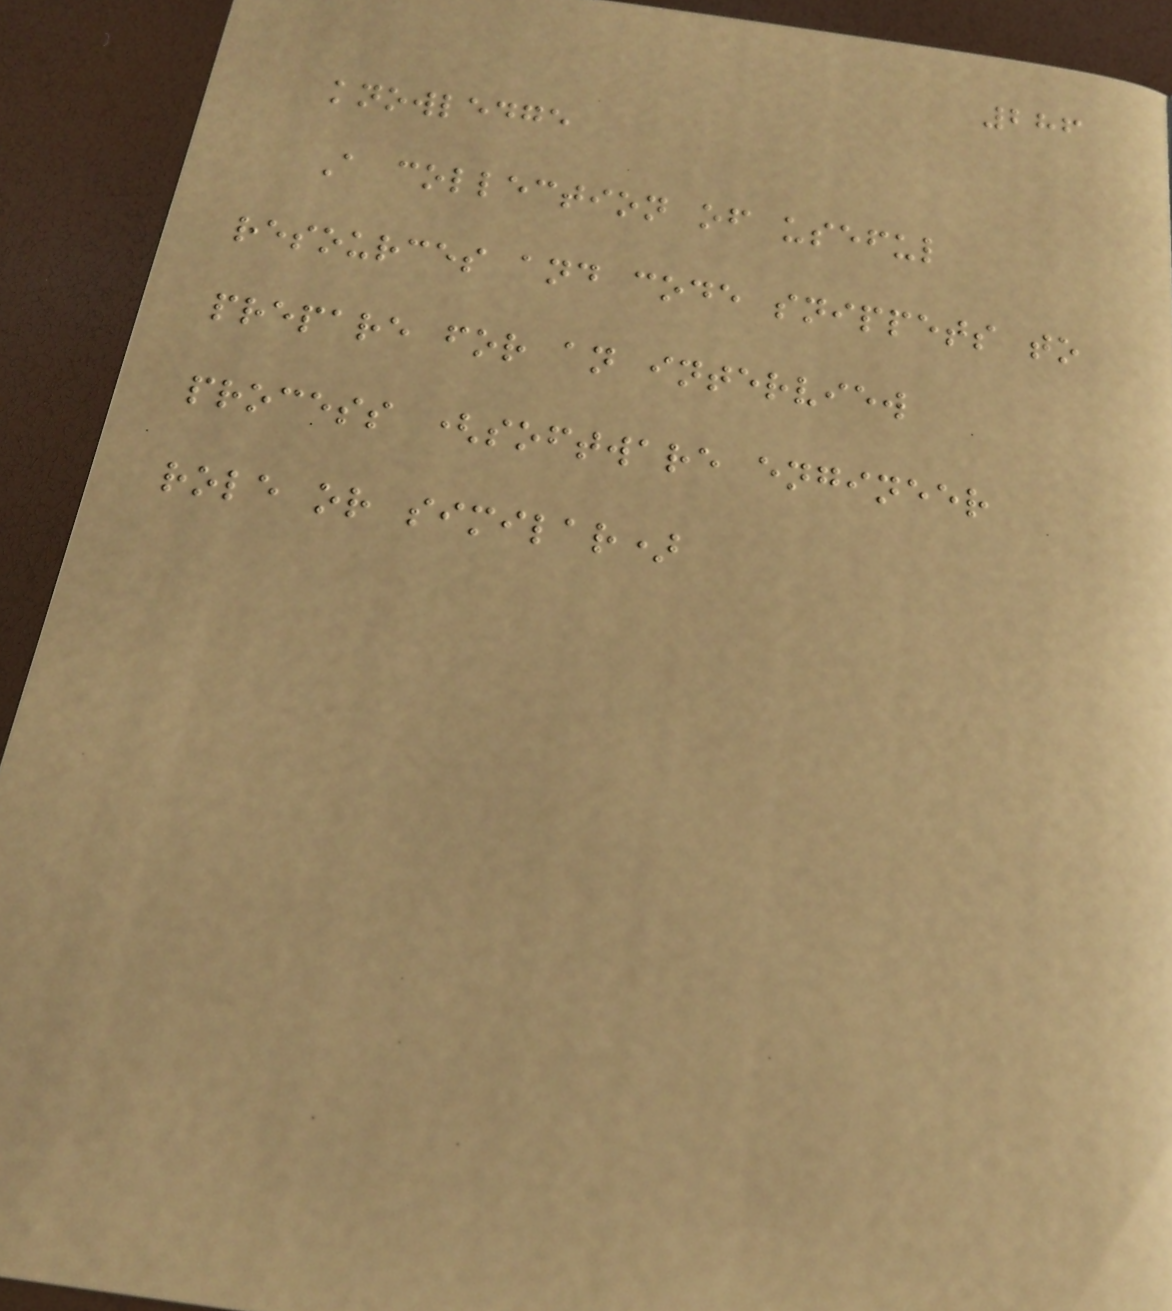286
knowledge
A collection of useful
resources and code snippets to
prepare for an interview
process (software engineer
role or similar)
